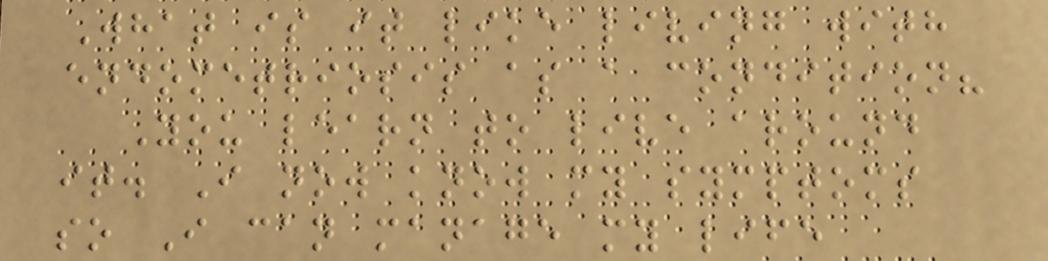What is it like living with
endometriosis as a condition?
You learn to live around
it. I now know my symptoms
so I can manage my life
